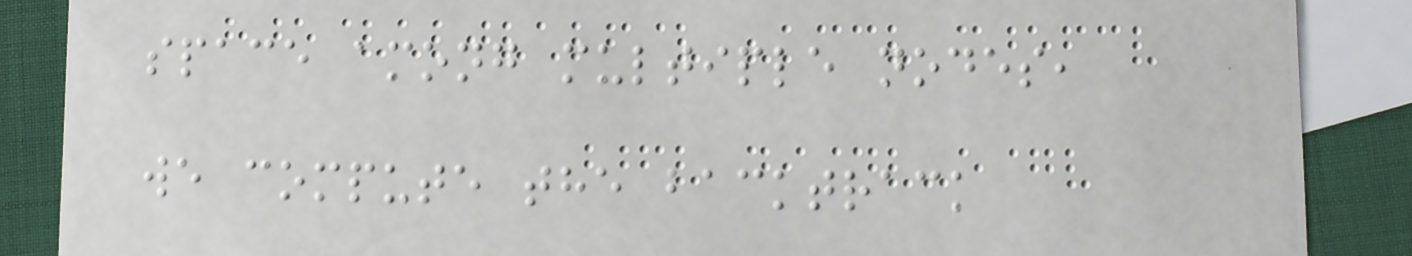space among multiple nodes,
we compute the backtrack
